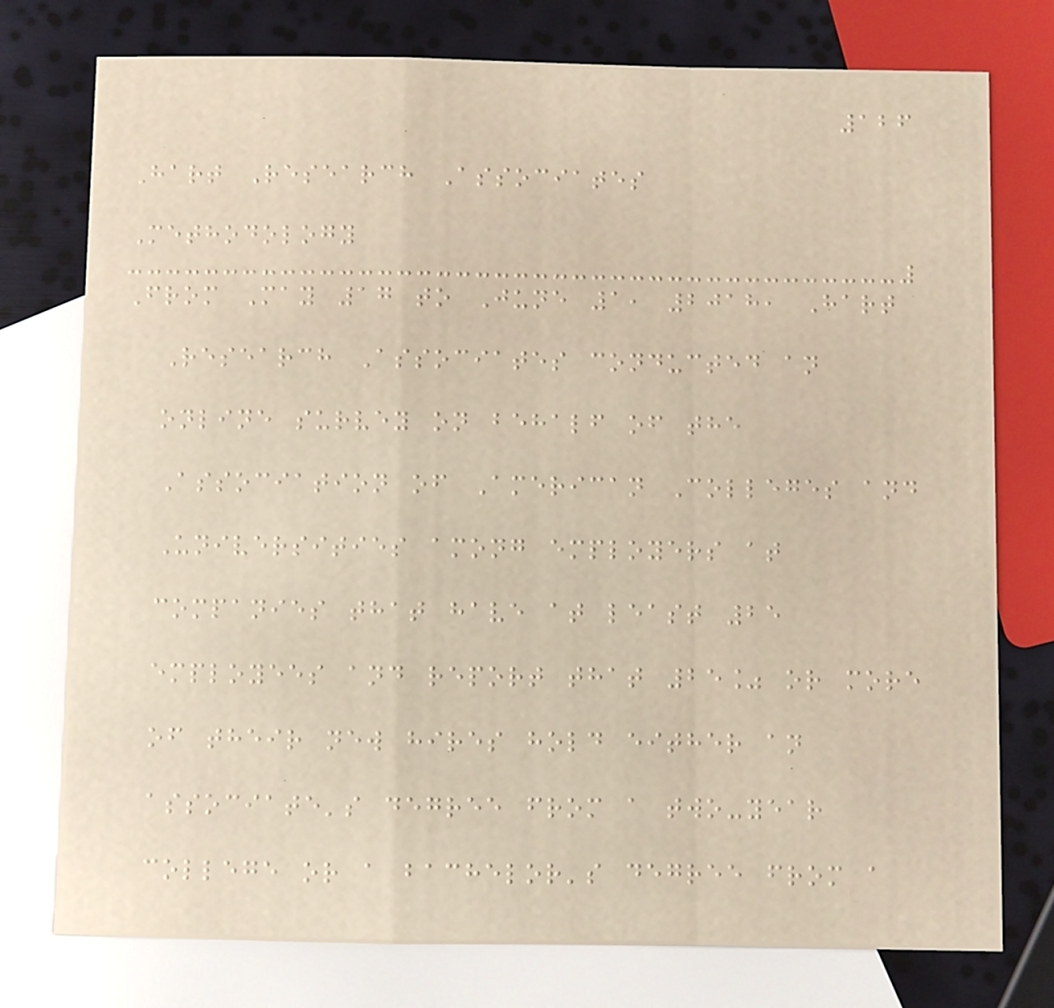126
Hart Research Associates
Methodology
From May 17 to June 1, 2018, Hart
Research Associates conducted an
online survey on behalf of the
Association of American Colleges and
Universities among employers at
companies that have at least 25
employees and report that 25% or more
of their new hires hold either an
associate's degree from a two-year
college or a bachelor's degree from a
